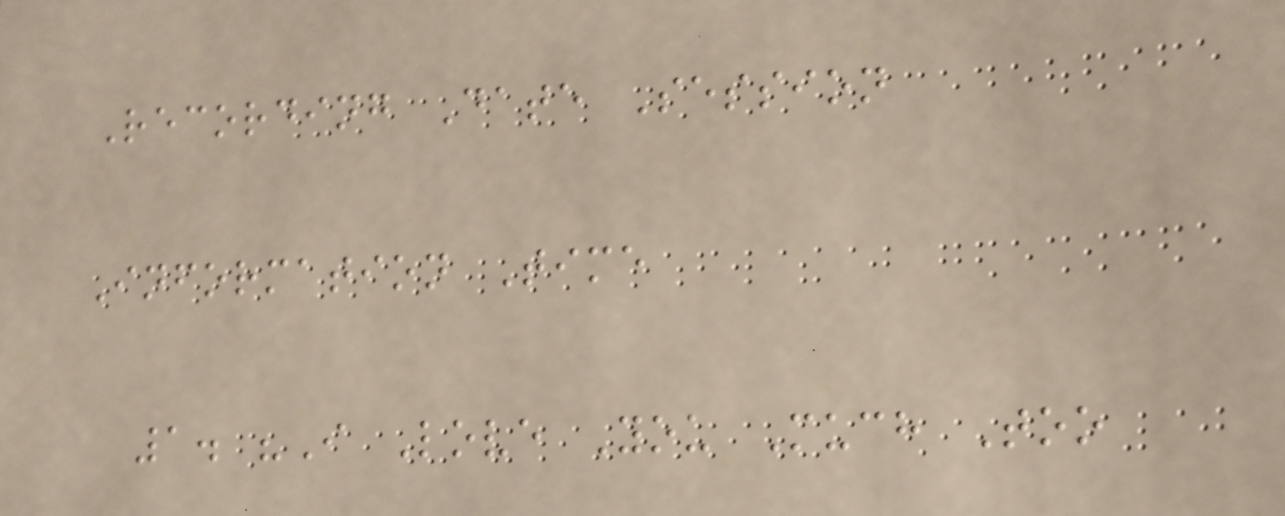Recording Date Session
Information Time
1. "I Love You Much Too
